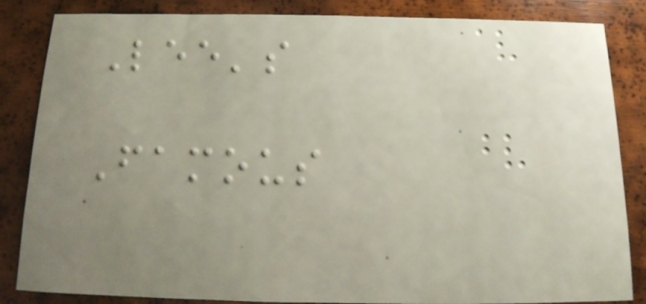Lee's
Famous
